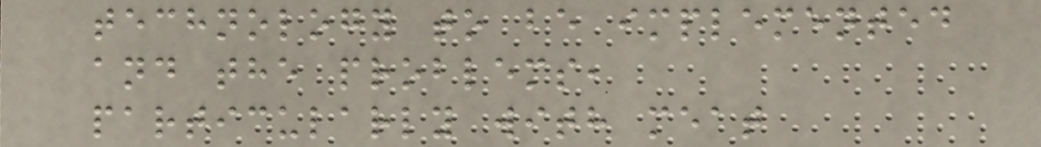technology to be implemented
and the problems,
particularly with meat
